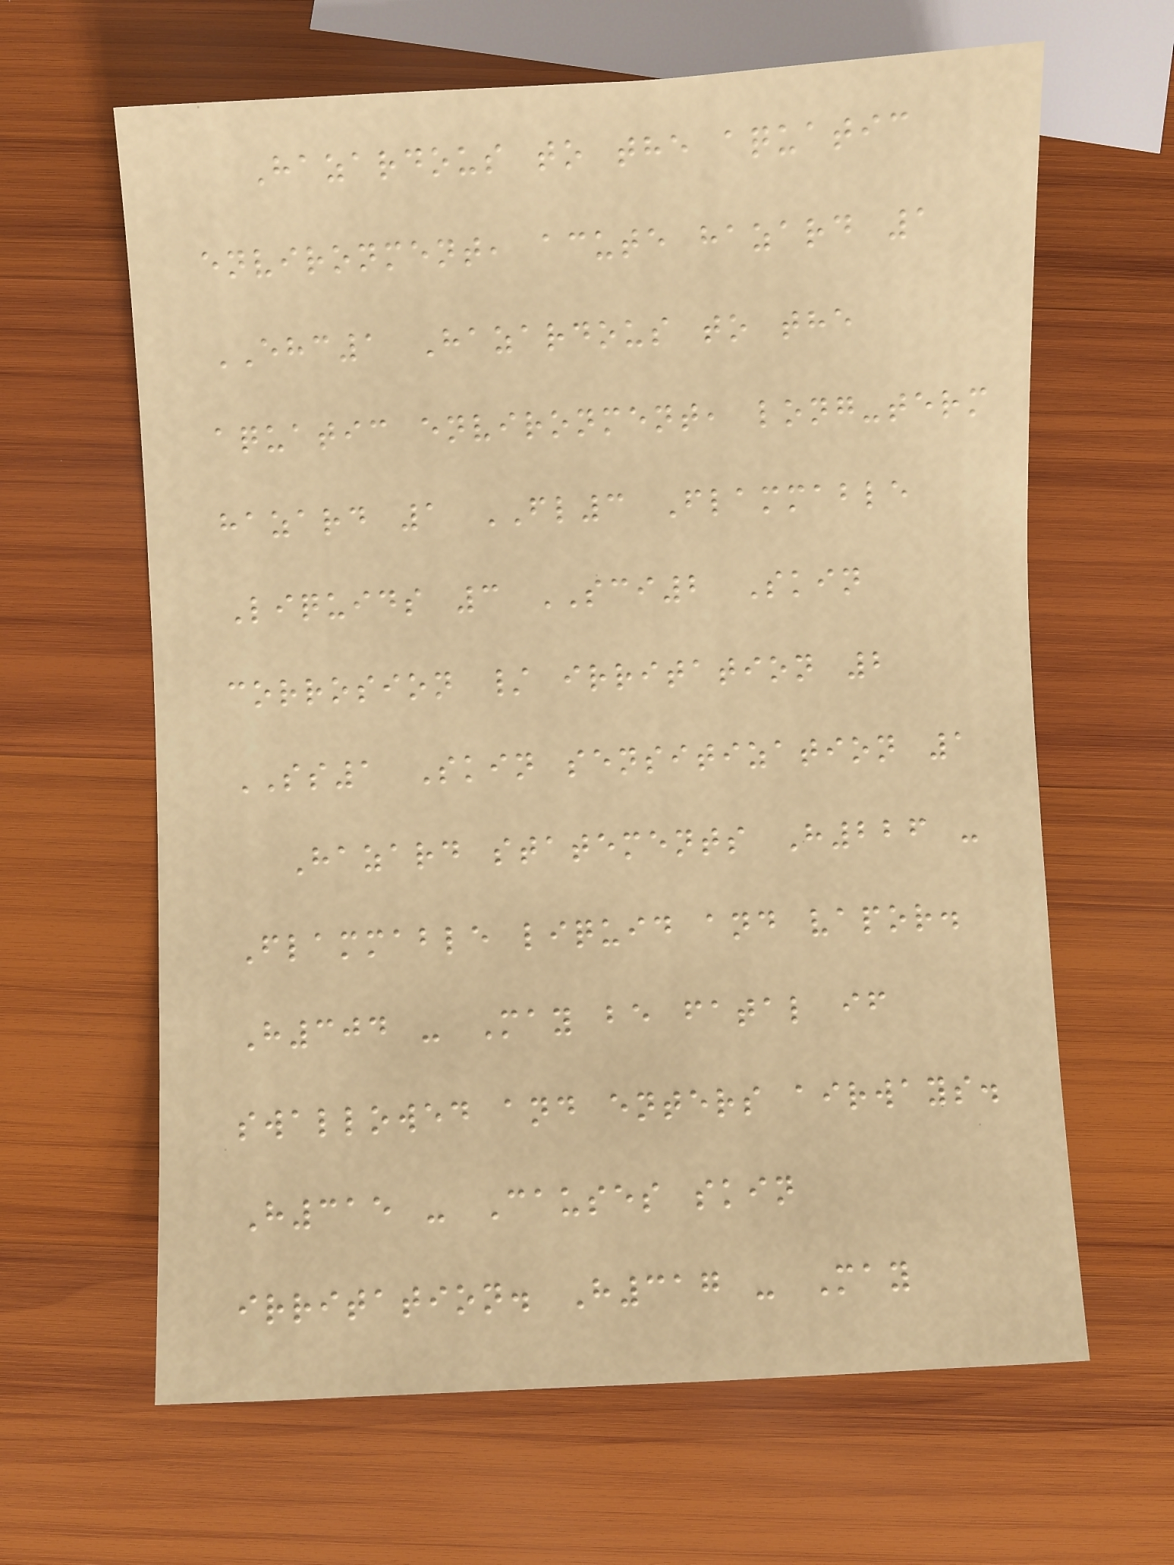Hazardous to the aquatic
environment, acute hazard 1
EHC1 Hazardous to the
aquatic environment, long-term
hazard 1 FL3 Flammable
Liquids 3 SCI2 Skin
corrosion / irritation 2
SS1 Skin sensitization 1
Hazard statements H226 -
Flammable liquid and vapor.
H304 - May be fatal if
swallowed and enters airways.
H315 - Causes skin
irritation. H317 - May
